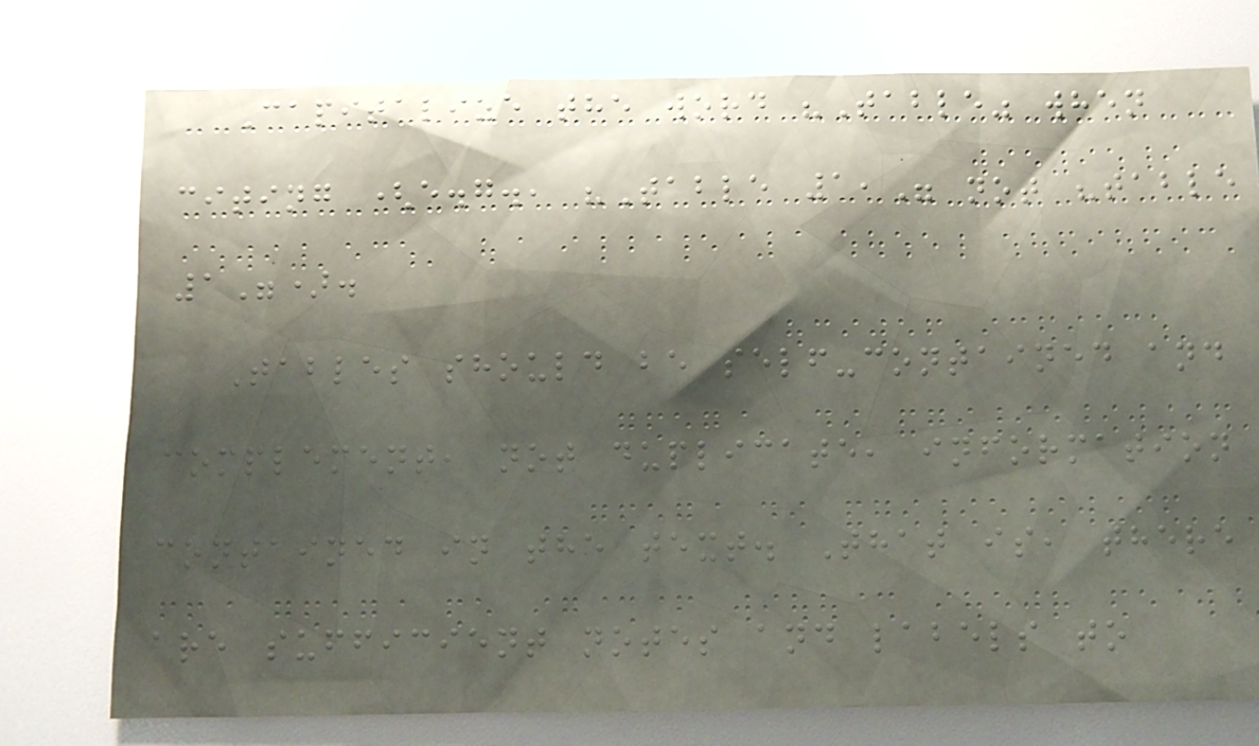Capitalize the word "Table" when
citing (e.g., "Table 1," not "table
1").
Tables should be self-contained and
complement, not duplicate, information
contained in the text. That is, there
are sufficient notes and labels to
